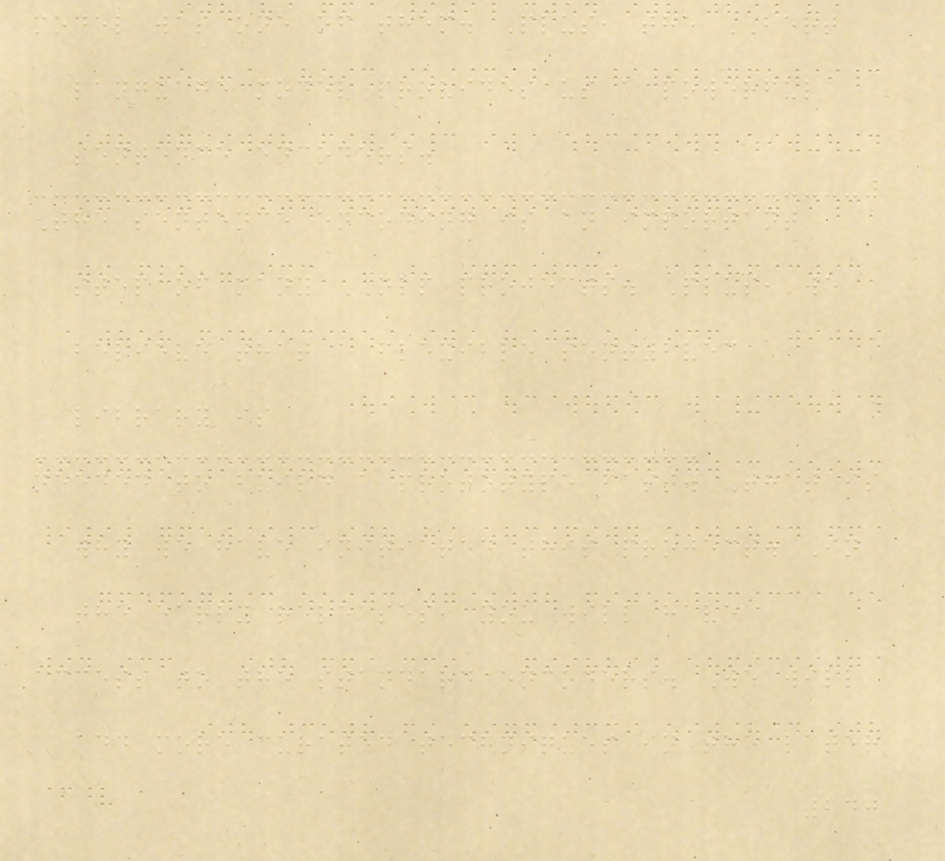model was one of them. Plus, the BERT
language model provides us a powerful
sentence encoders.
The sentence encoding is an important
step of many NLP projects. Plus, we
believe that a flexible sent2vec
library is
needed to build a prototype fast. That is
why we have initiated this project. In
the early releases, you will have
access to the standard encoders. We will
add more curated techniques in the later
240
